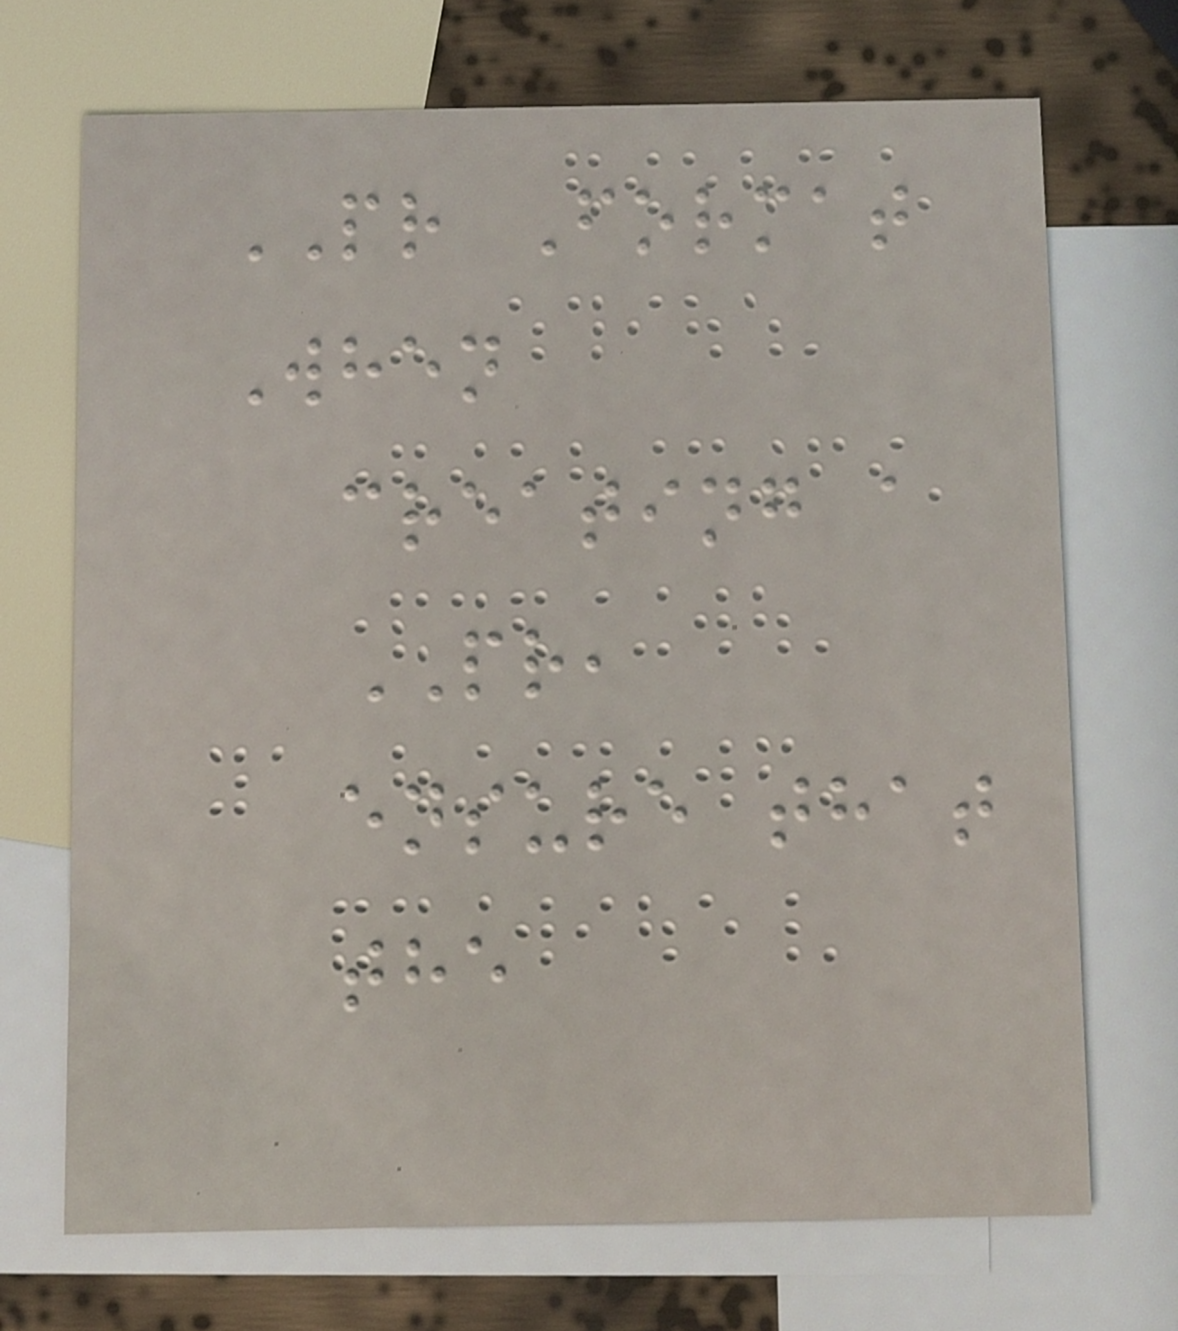PR Format
When
creating a
PR,
ensure that
the
